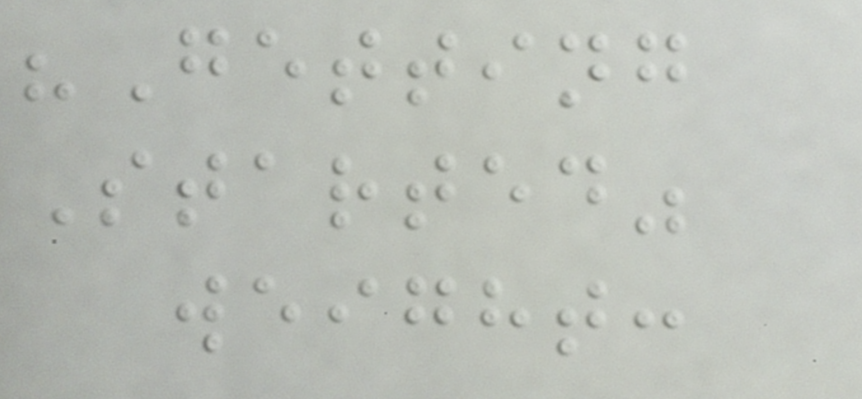"Getting
Started"
weight:
